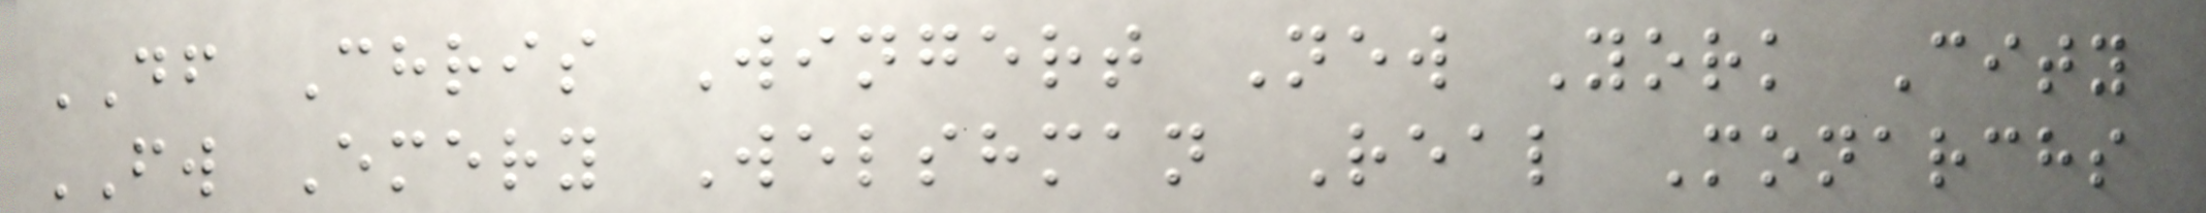DF Chris Wingert New York City
FW Emery Welshman Real Monarchs
